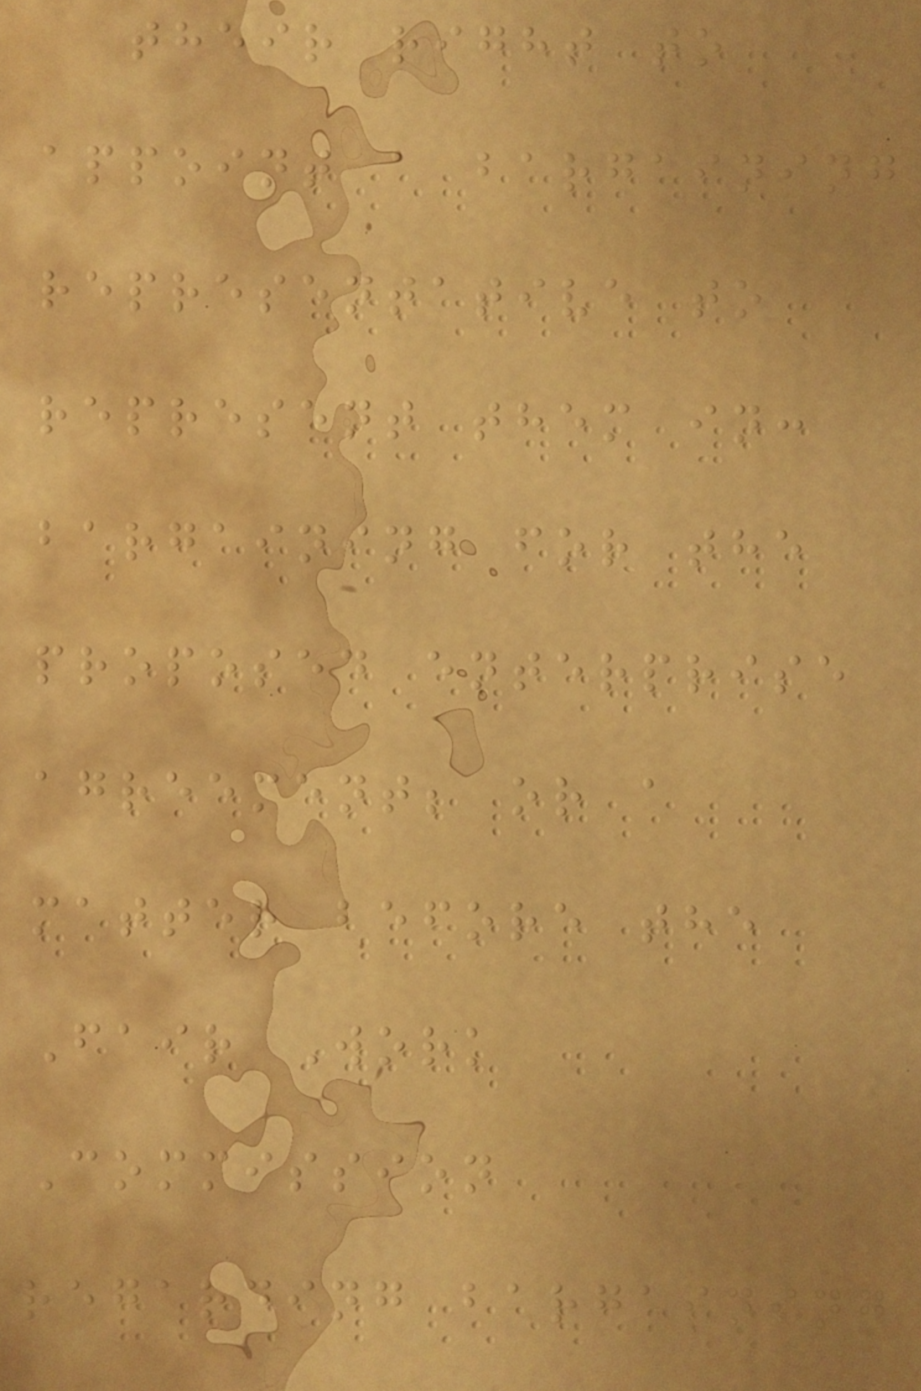their right to
appoint a bargaining
representative to
represent them in:
bargaining for the
proposed enterprise
agreement; or a
matter before the
Fair Work
Commission
regarding bargaining
